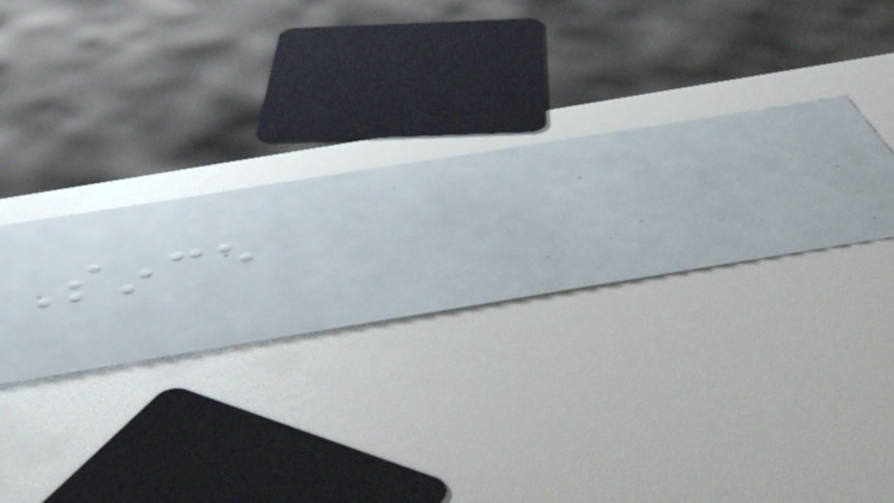Since
